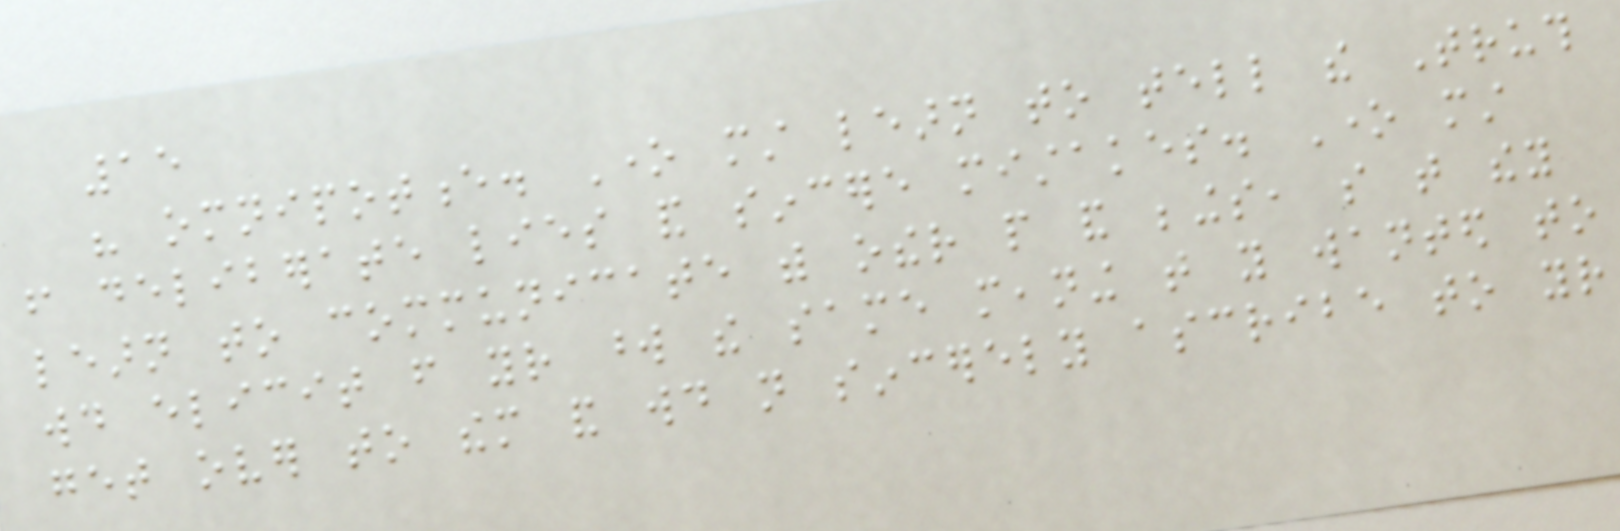15
his omnipotence. One must learn to tell the Truth
from deliberate lies and sincere mistakes. One must
learn to communicate with other people and beings, so that they
would elicit from your word the same meaning that you wanted to
get over to them and would not sincerely ascribe to your
